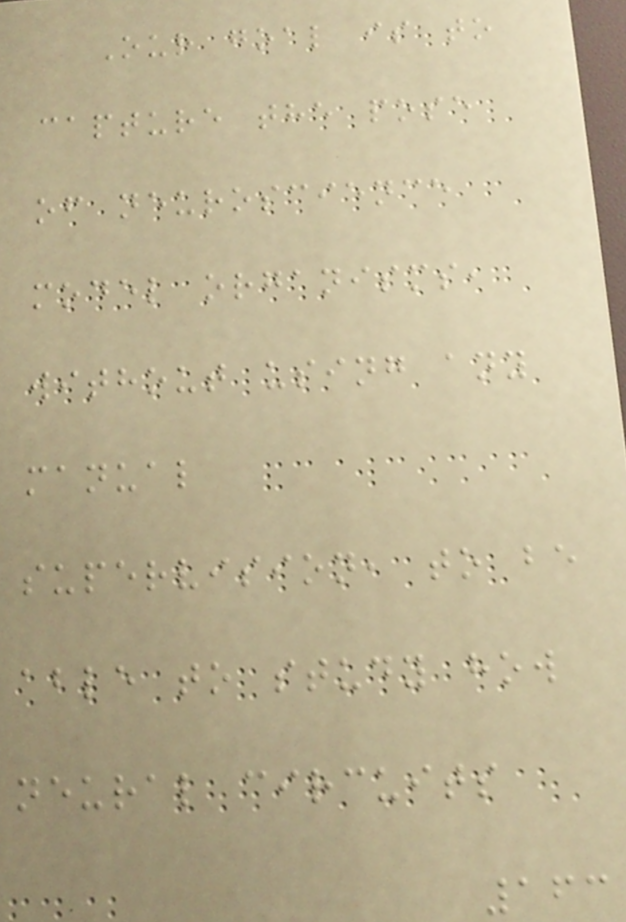Our goal is to
capture the pose
of neuroscience
model organisms,
without using any
manual
supervision, to be
able to study how
neural circuits
163
